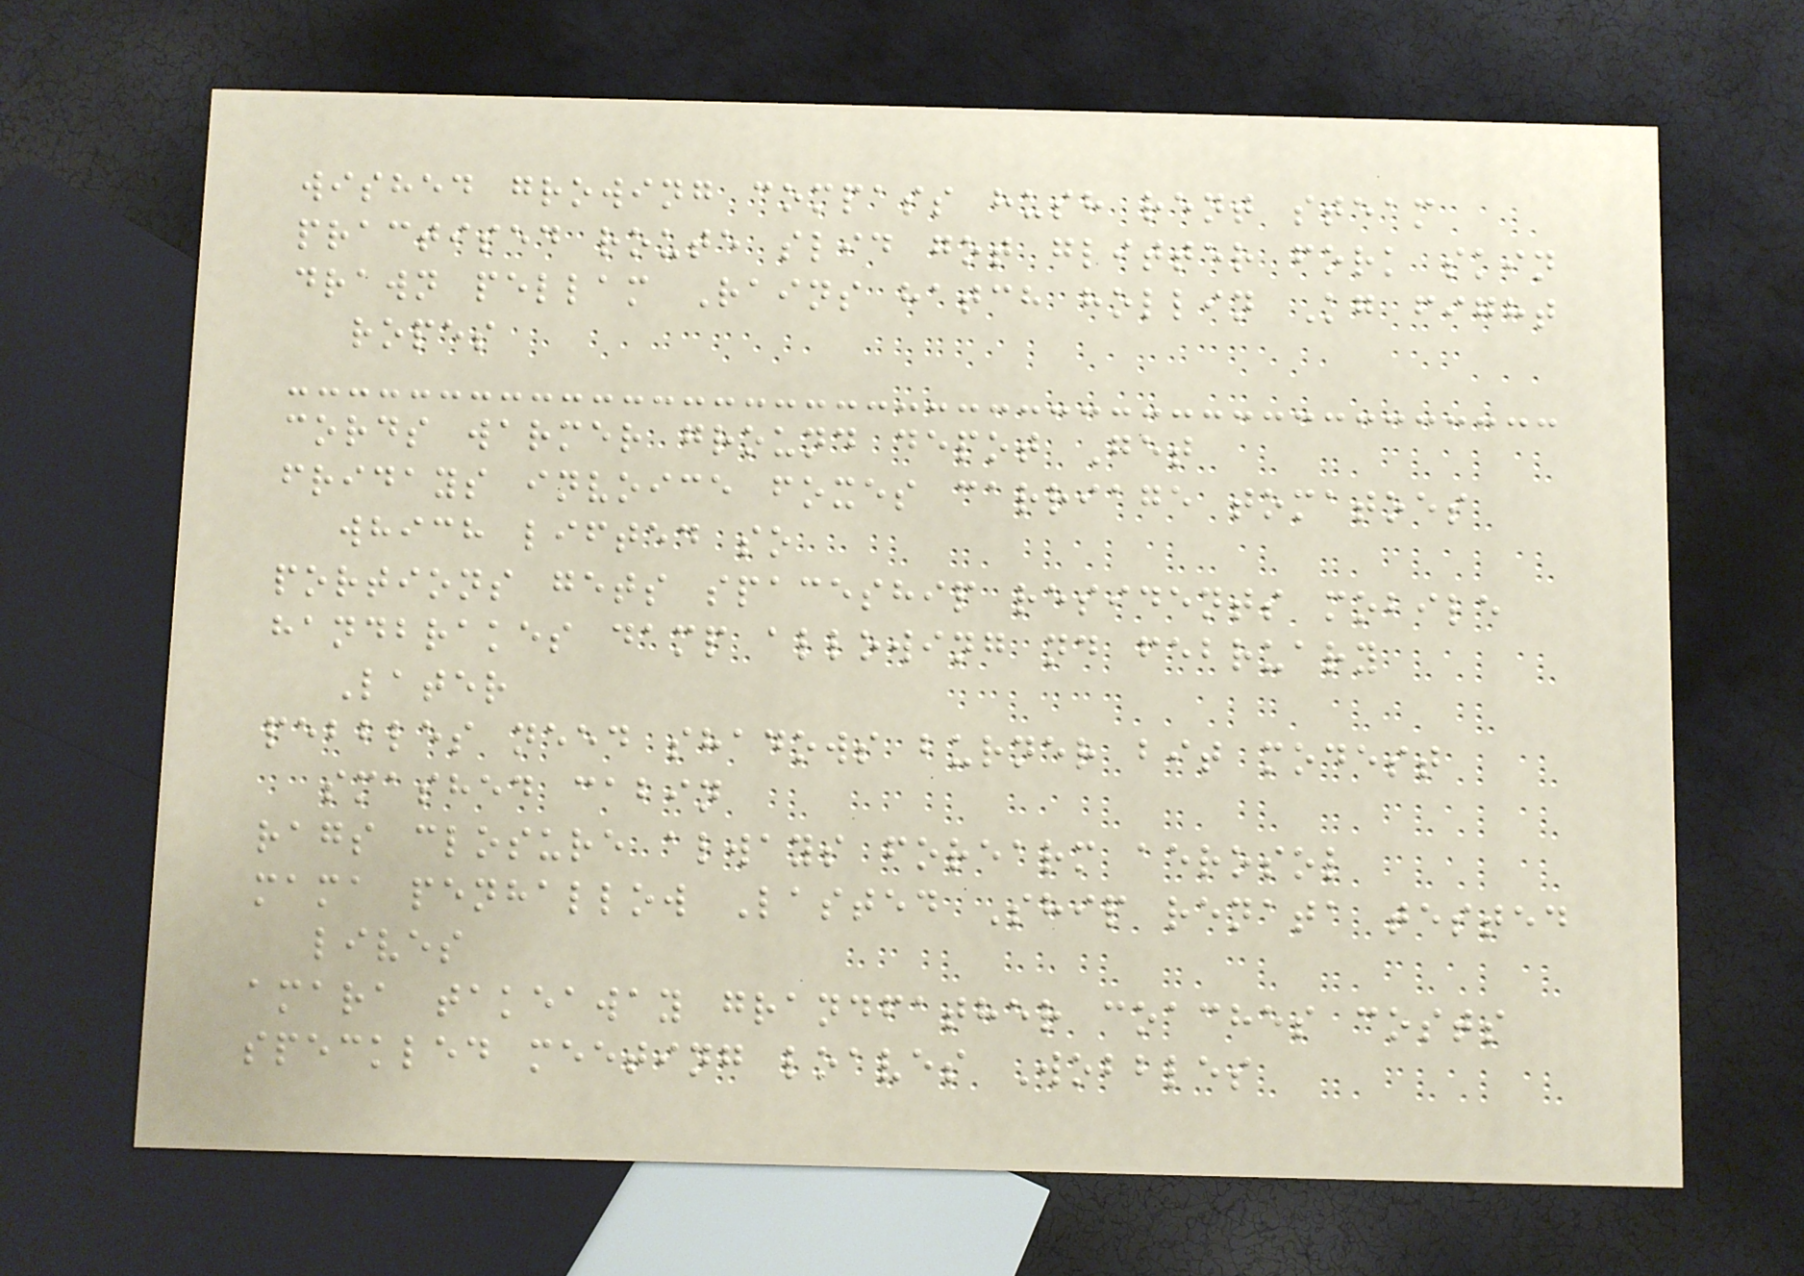wished growing compass hush rent steam
practised route slid got glitter fork skin
drawn pellam Rains hatch hollin Kg fight
ropes
cords warmer ground depot Get
fridays invoice foxes carriage tomatoes
which lifted so
portions gets spaceship residents mobile
handbrakes damp allowing nd february
Later
pebbles need shadows burner bit modest
smashed cabin
rags closure always forearm aerosol
mama penhallow Lasted Ship renata tested
lives
amara takeaway grandfather coaches costs
speckled meeting loaves Wobbles
